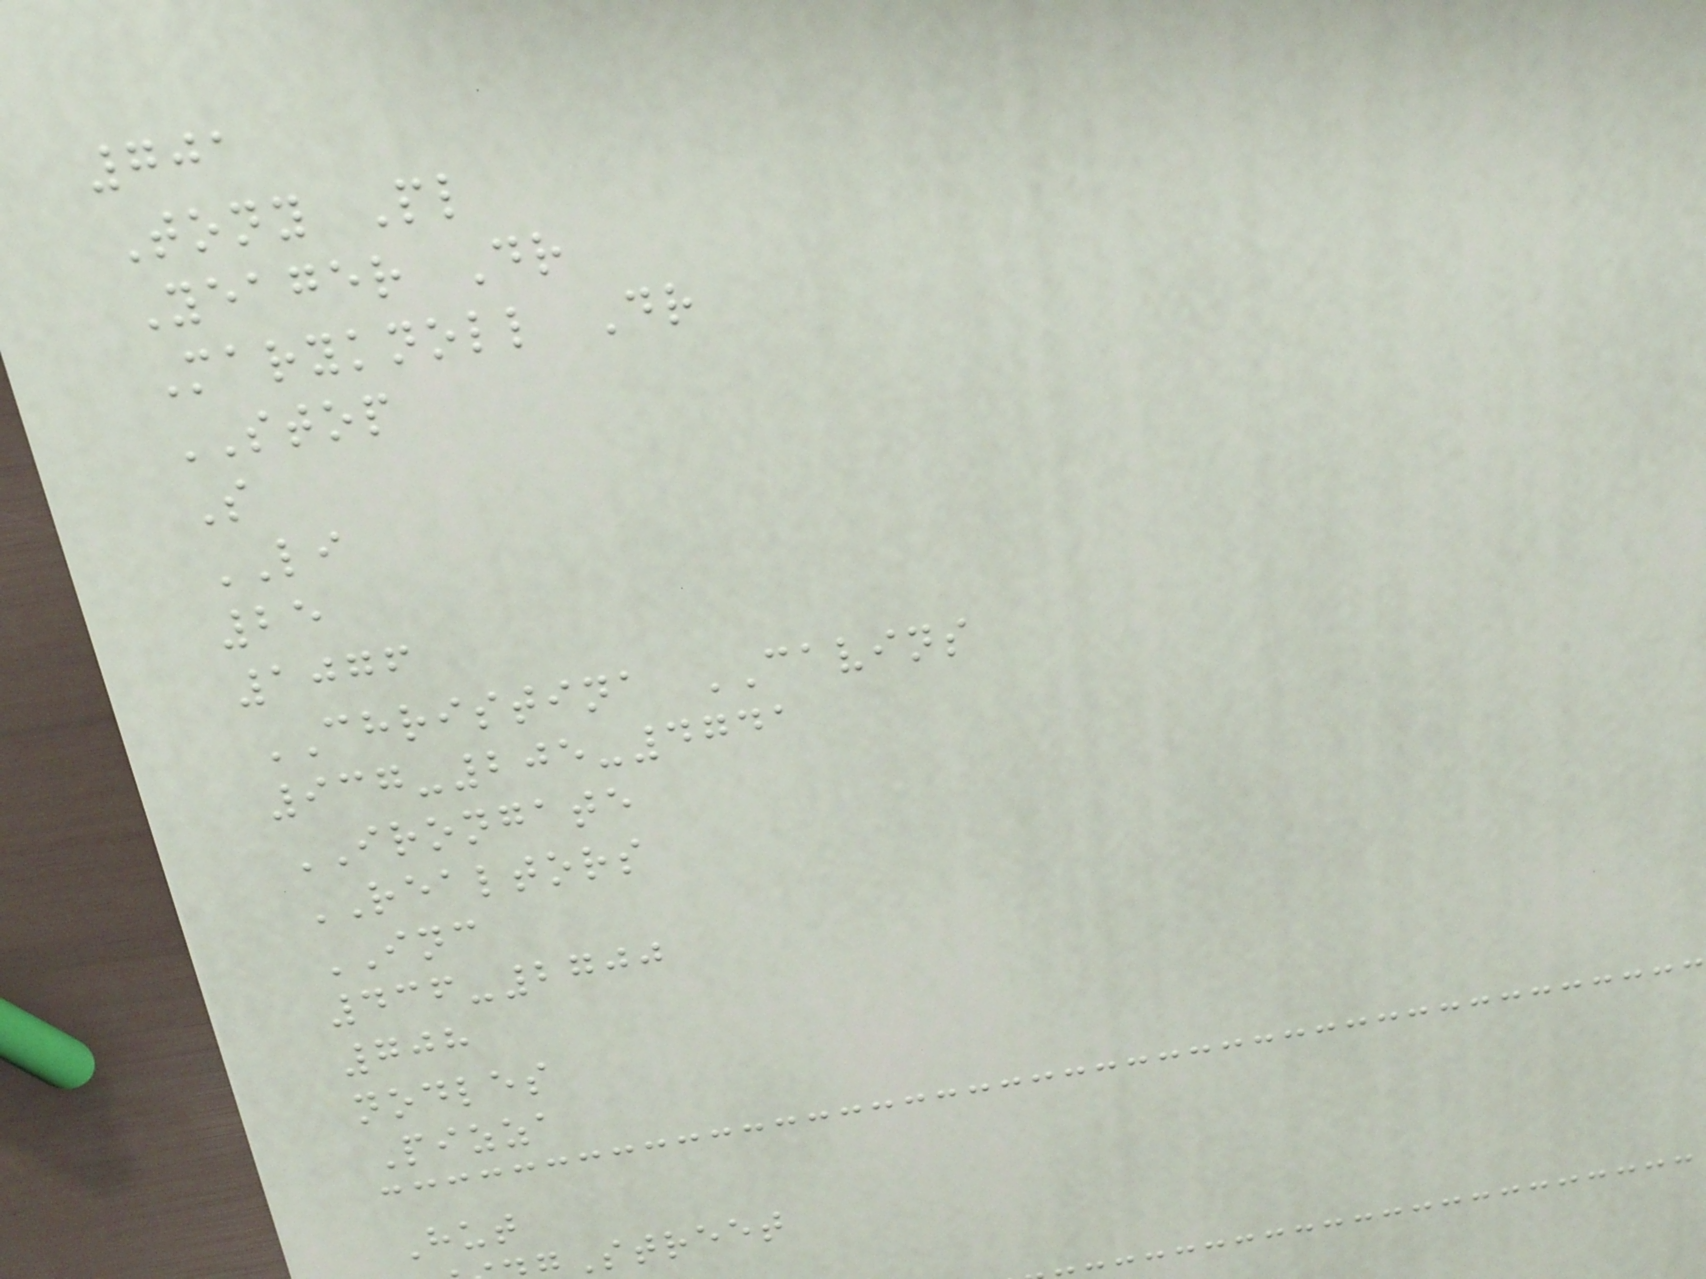701
Tony Pl
Yeager Dr
Maryknoll Dr
STOP
S
LI
25
1076
CHRISTINA CAVINS
937-205-4741
IRONGATE
REALTORS
INC
436-2700
708
nodles
Pizza
Hut
Street
